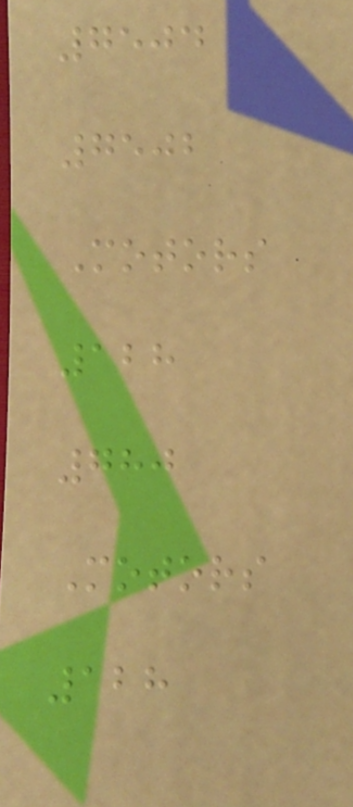7504
7502
Motors
128
780
Motors
128
